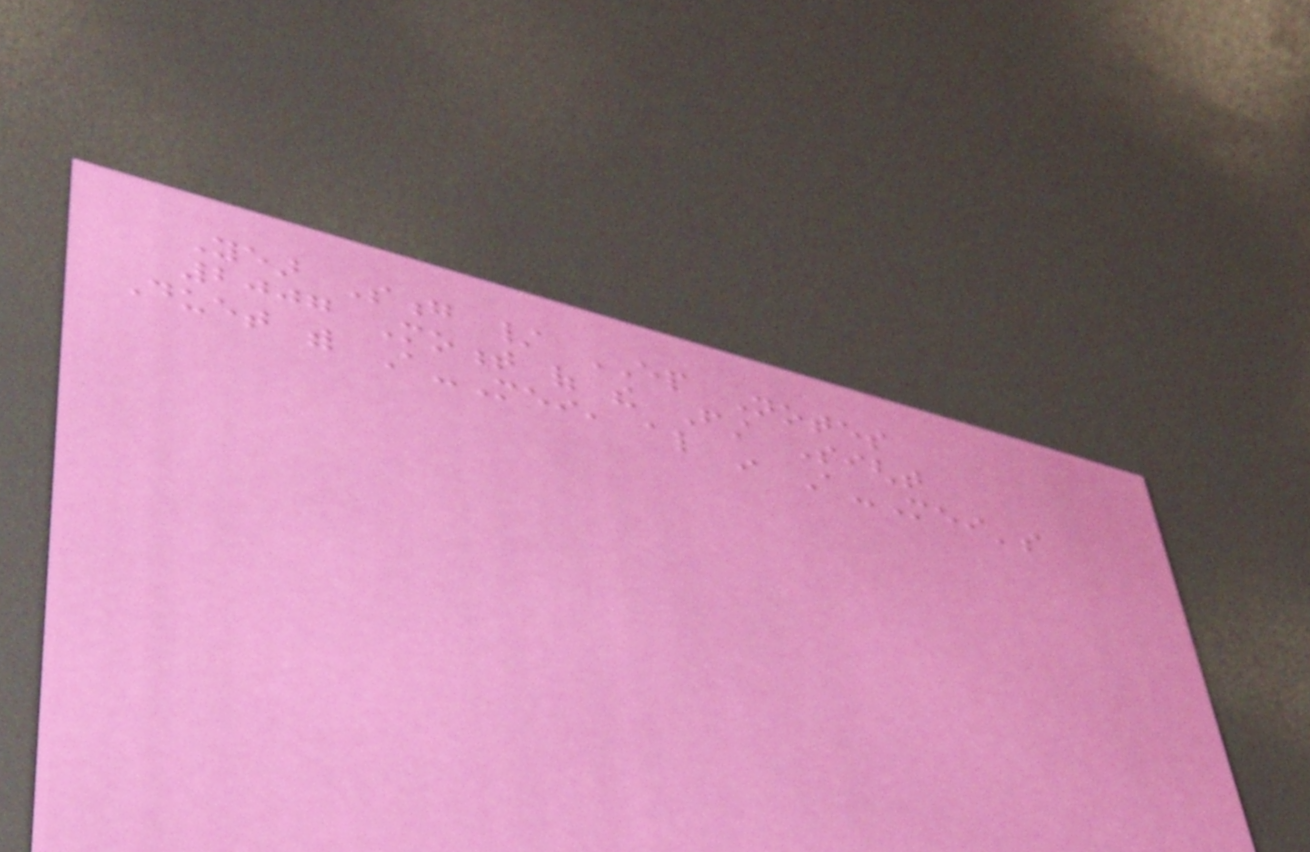Year Song / EP Notes
2007 Moment of the First Sight
Duet with A-Mei, also in A-Mei's
